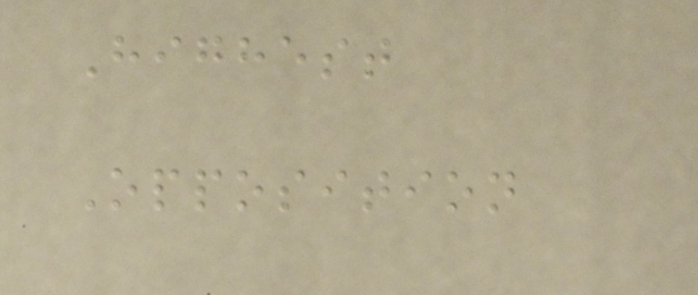Highest
Opposition
